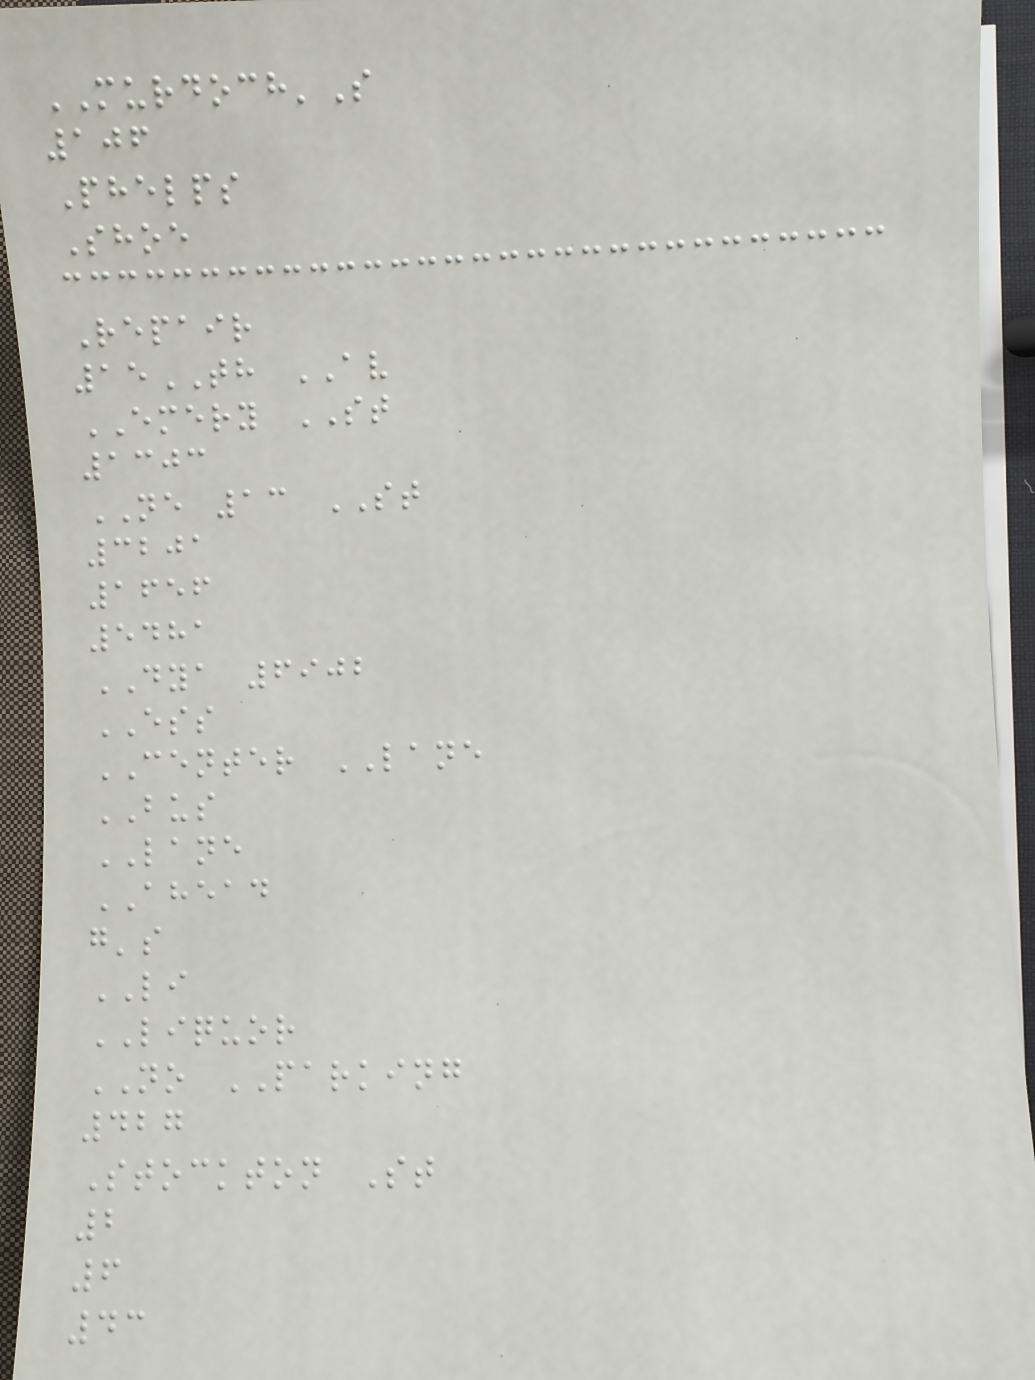MURDOCH'S
106
Phelps
Shoe
Repair
15TH AV
EMERY ST
1303
NE 13 ST
3201
1656
5481
DYA 6902
ESS
CENTER LANE
BUS
LANE
AHEAD
g's
LI
LIQUOR
NO PARKING
427
Stockton St
2
6
43
